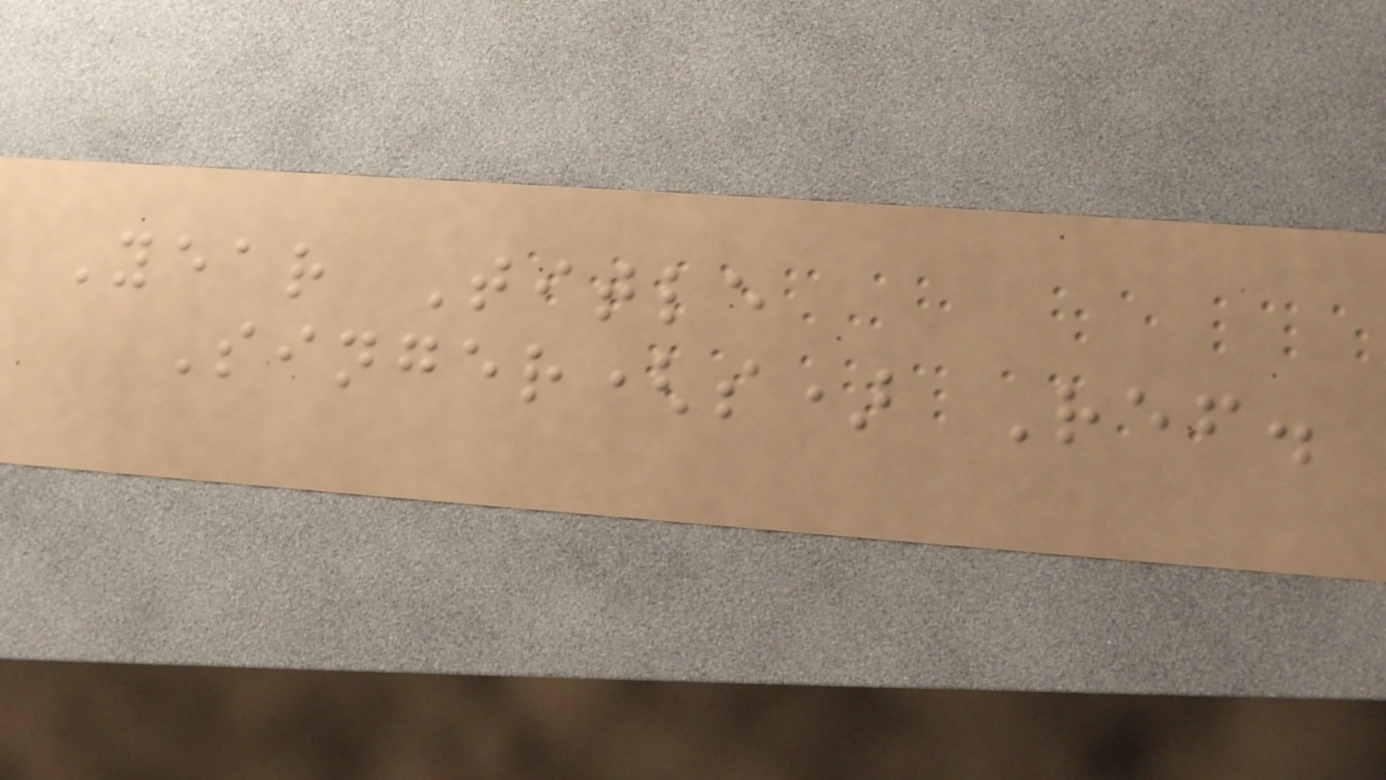Year Title
Singer(s) Ref.
